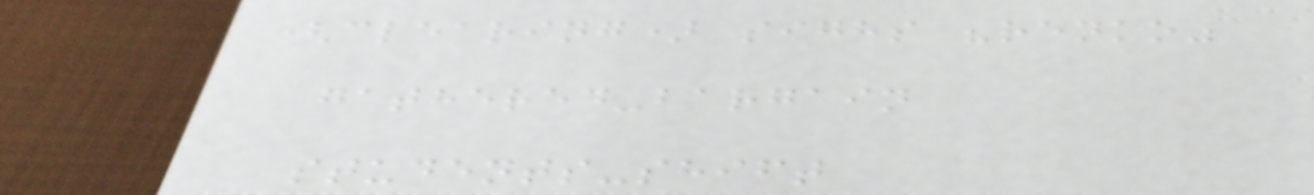(clearing) sighs "renko"
gathered-bargain
students-shift
